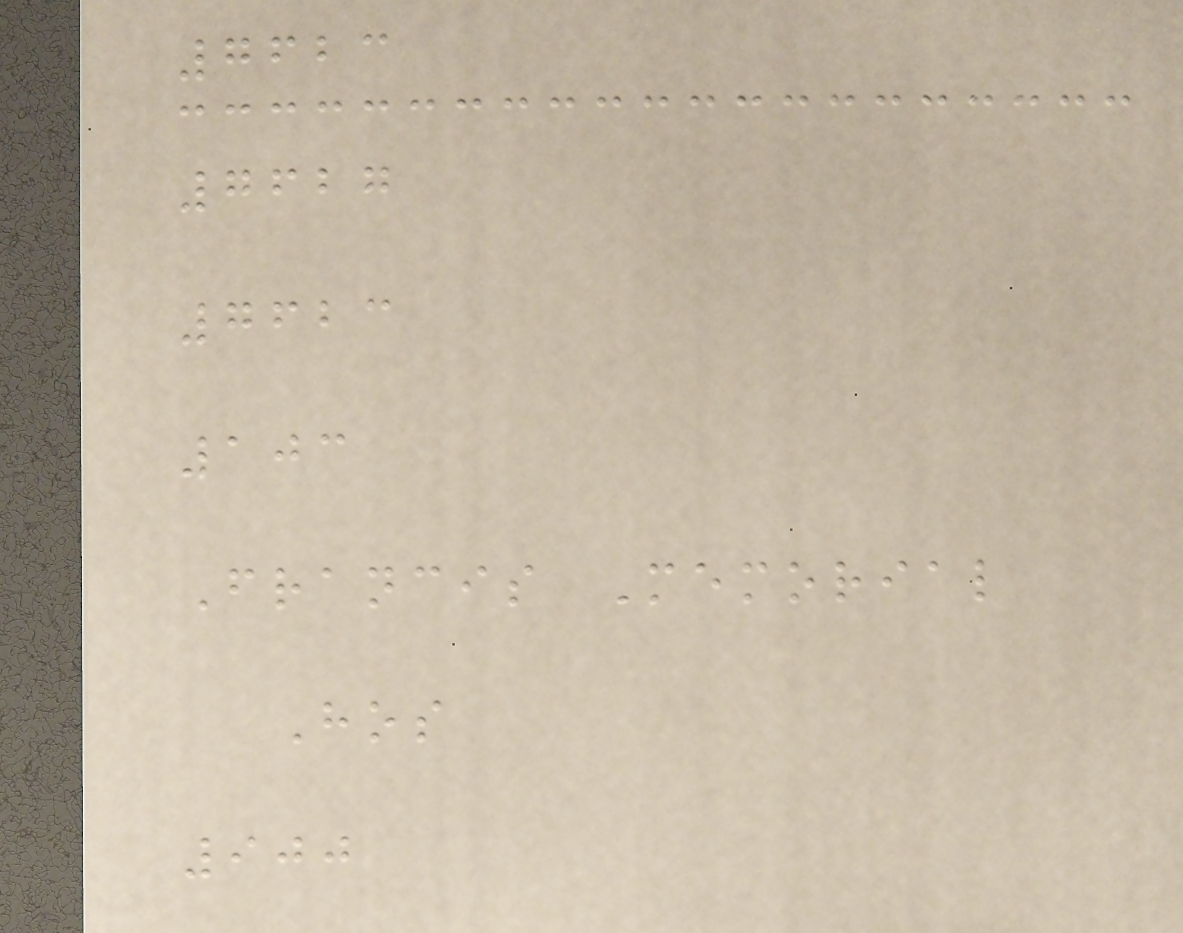7623
7627
7623
103
Francis Memorial
Hos
900
